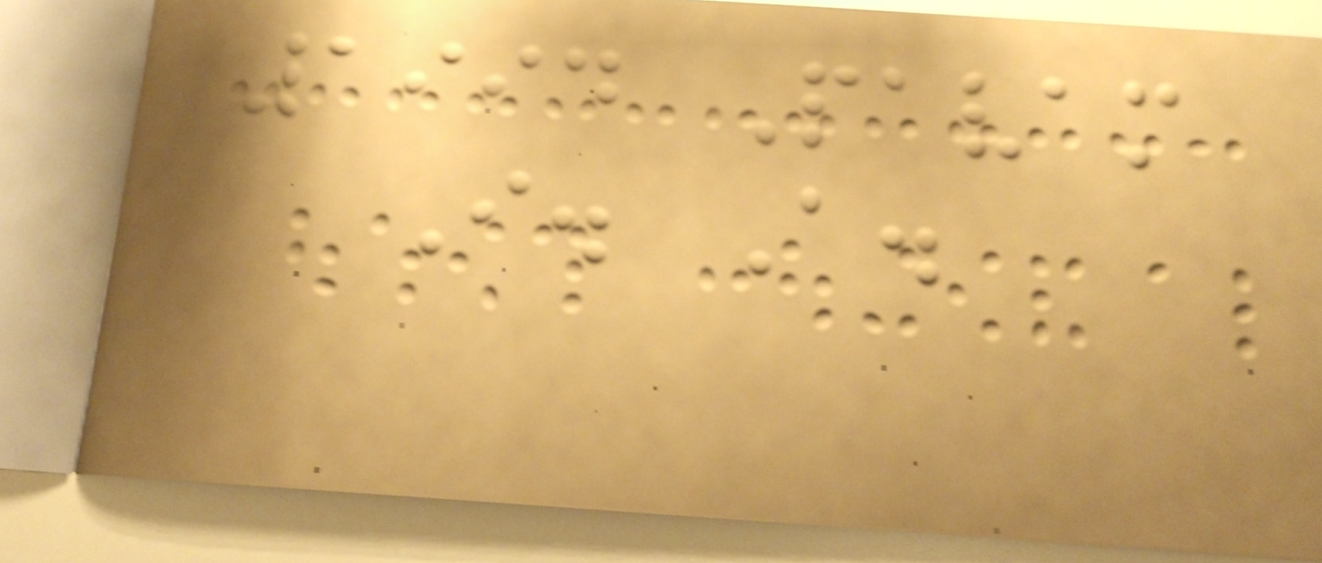1994 Pavam
I. A.
